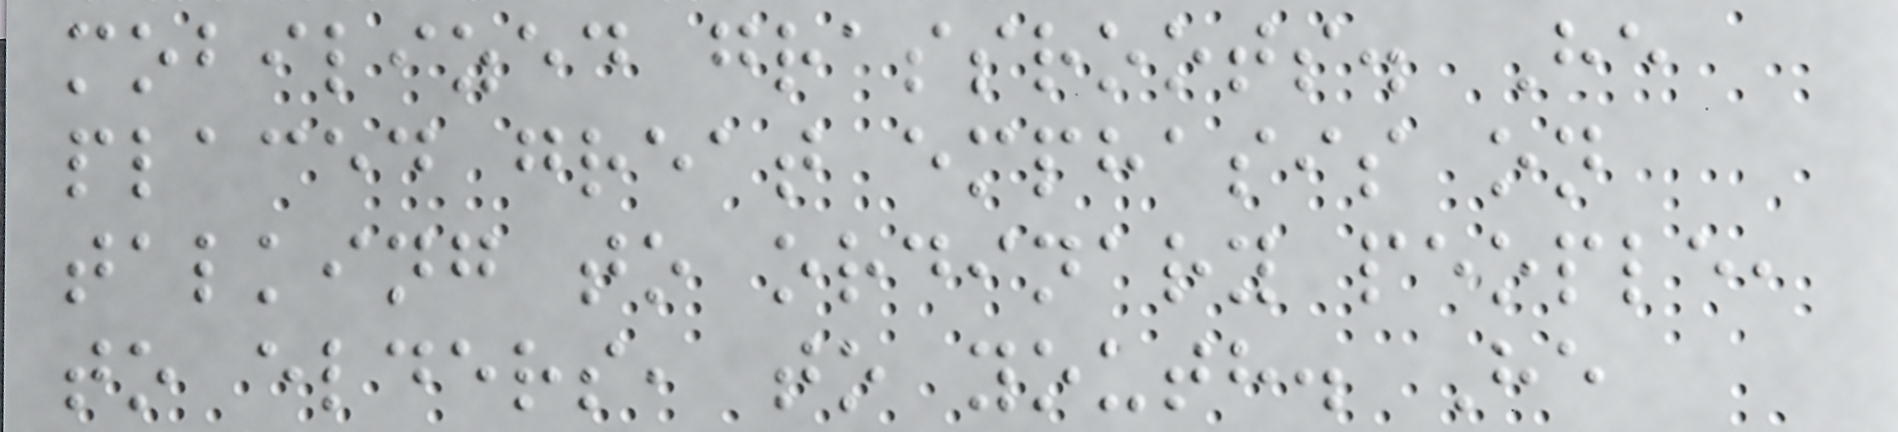mobilized grassroots. He
placed great emphasis on
talking to ordinary people,
to elders, to youth. He
